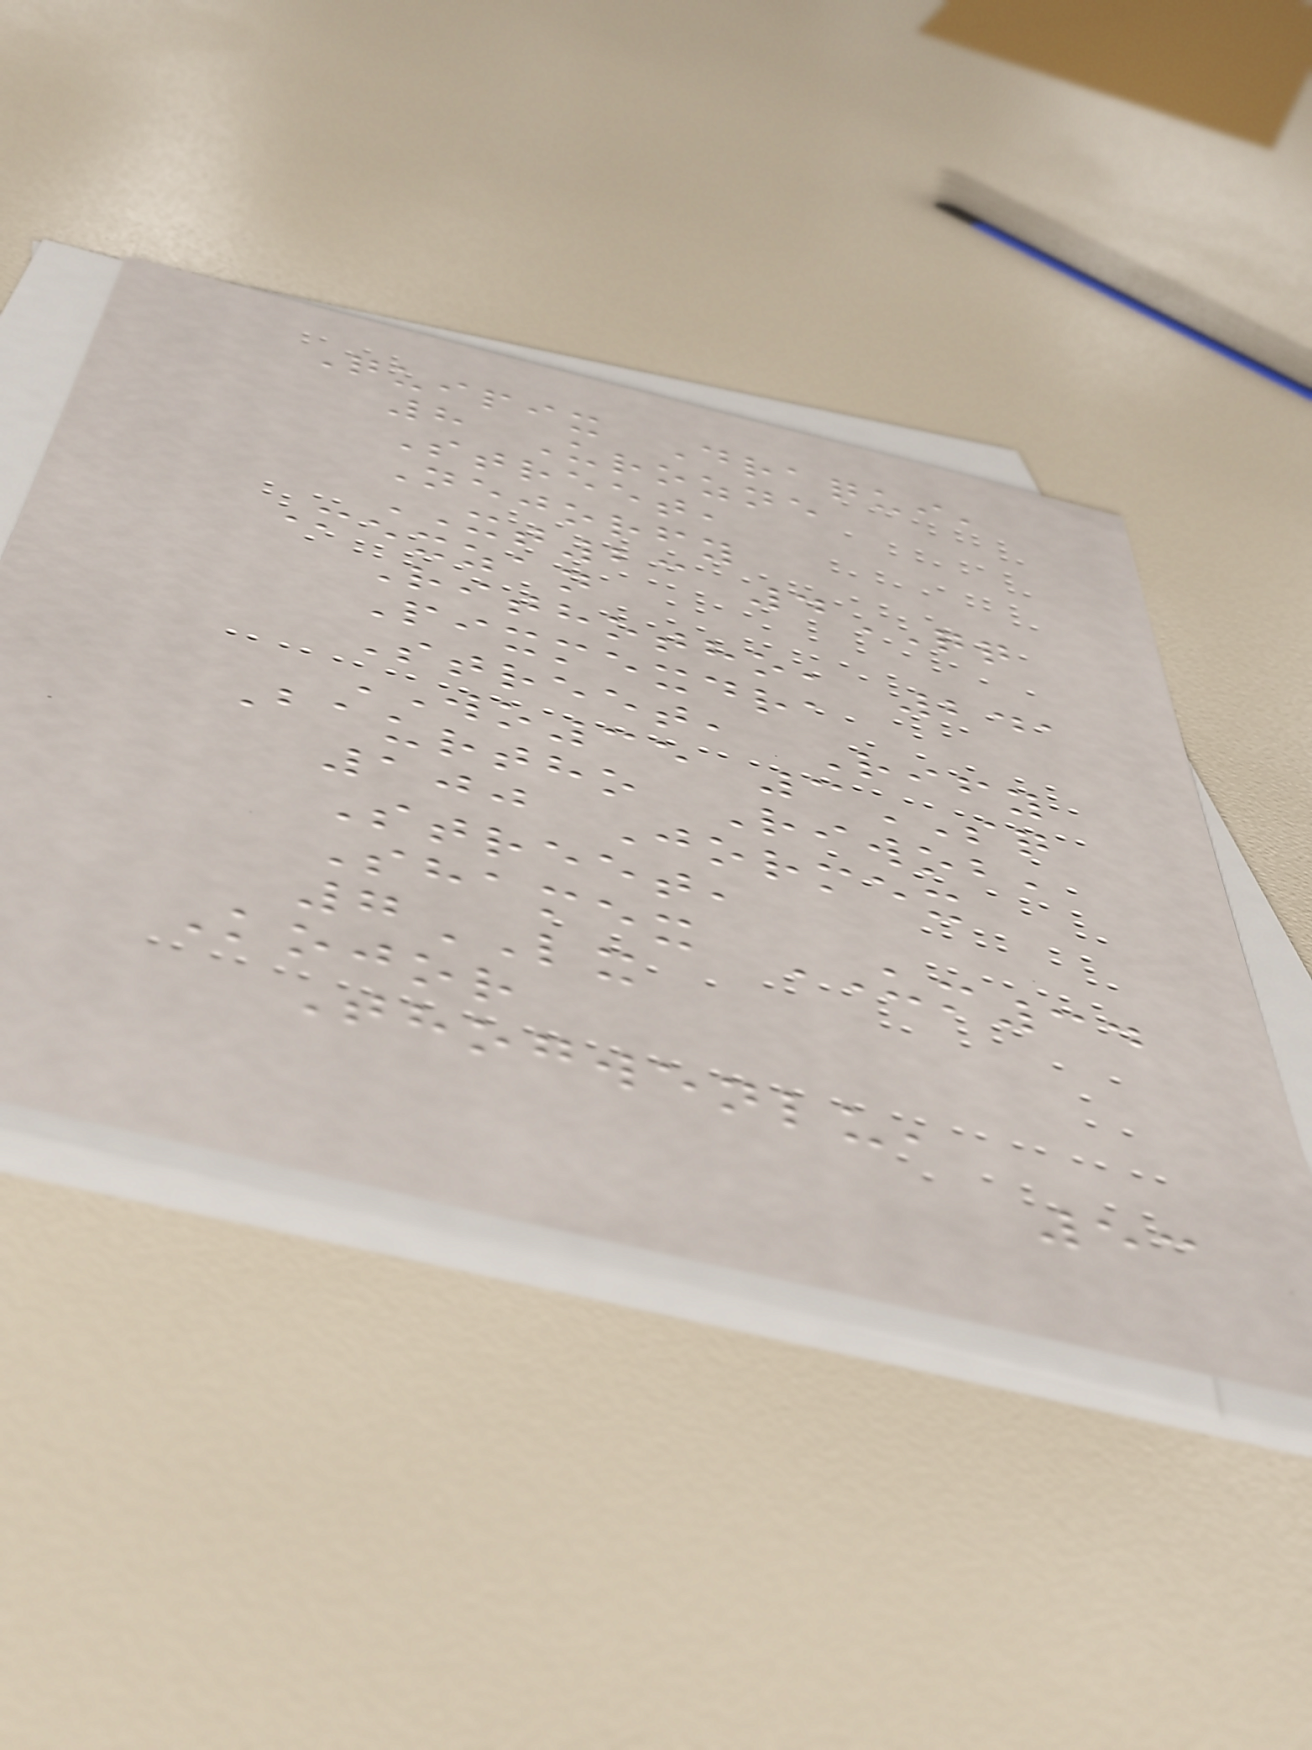Quipix Draqui,
8 Urozne
Street,
Nejorfy
XT23 4QQ
Mexzan
Rithotho, 241
Pixmexdra
Street, Rify
WO35 3SQ
Baurtho Riwob,
100 Jormex
Street,
Shamex UM34
7LX
Kojor
Thogwenlu,
53
